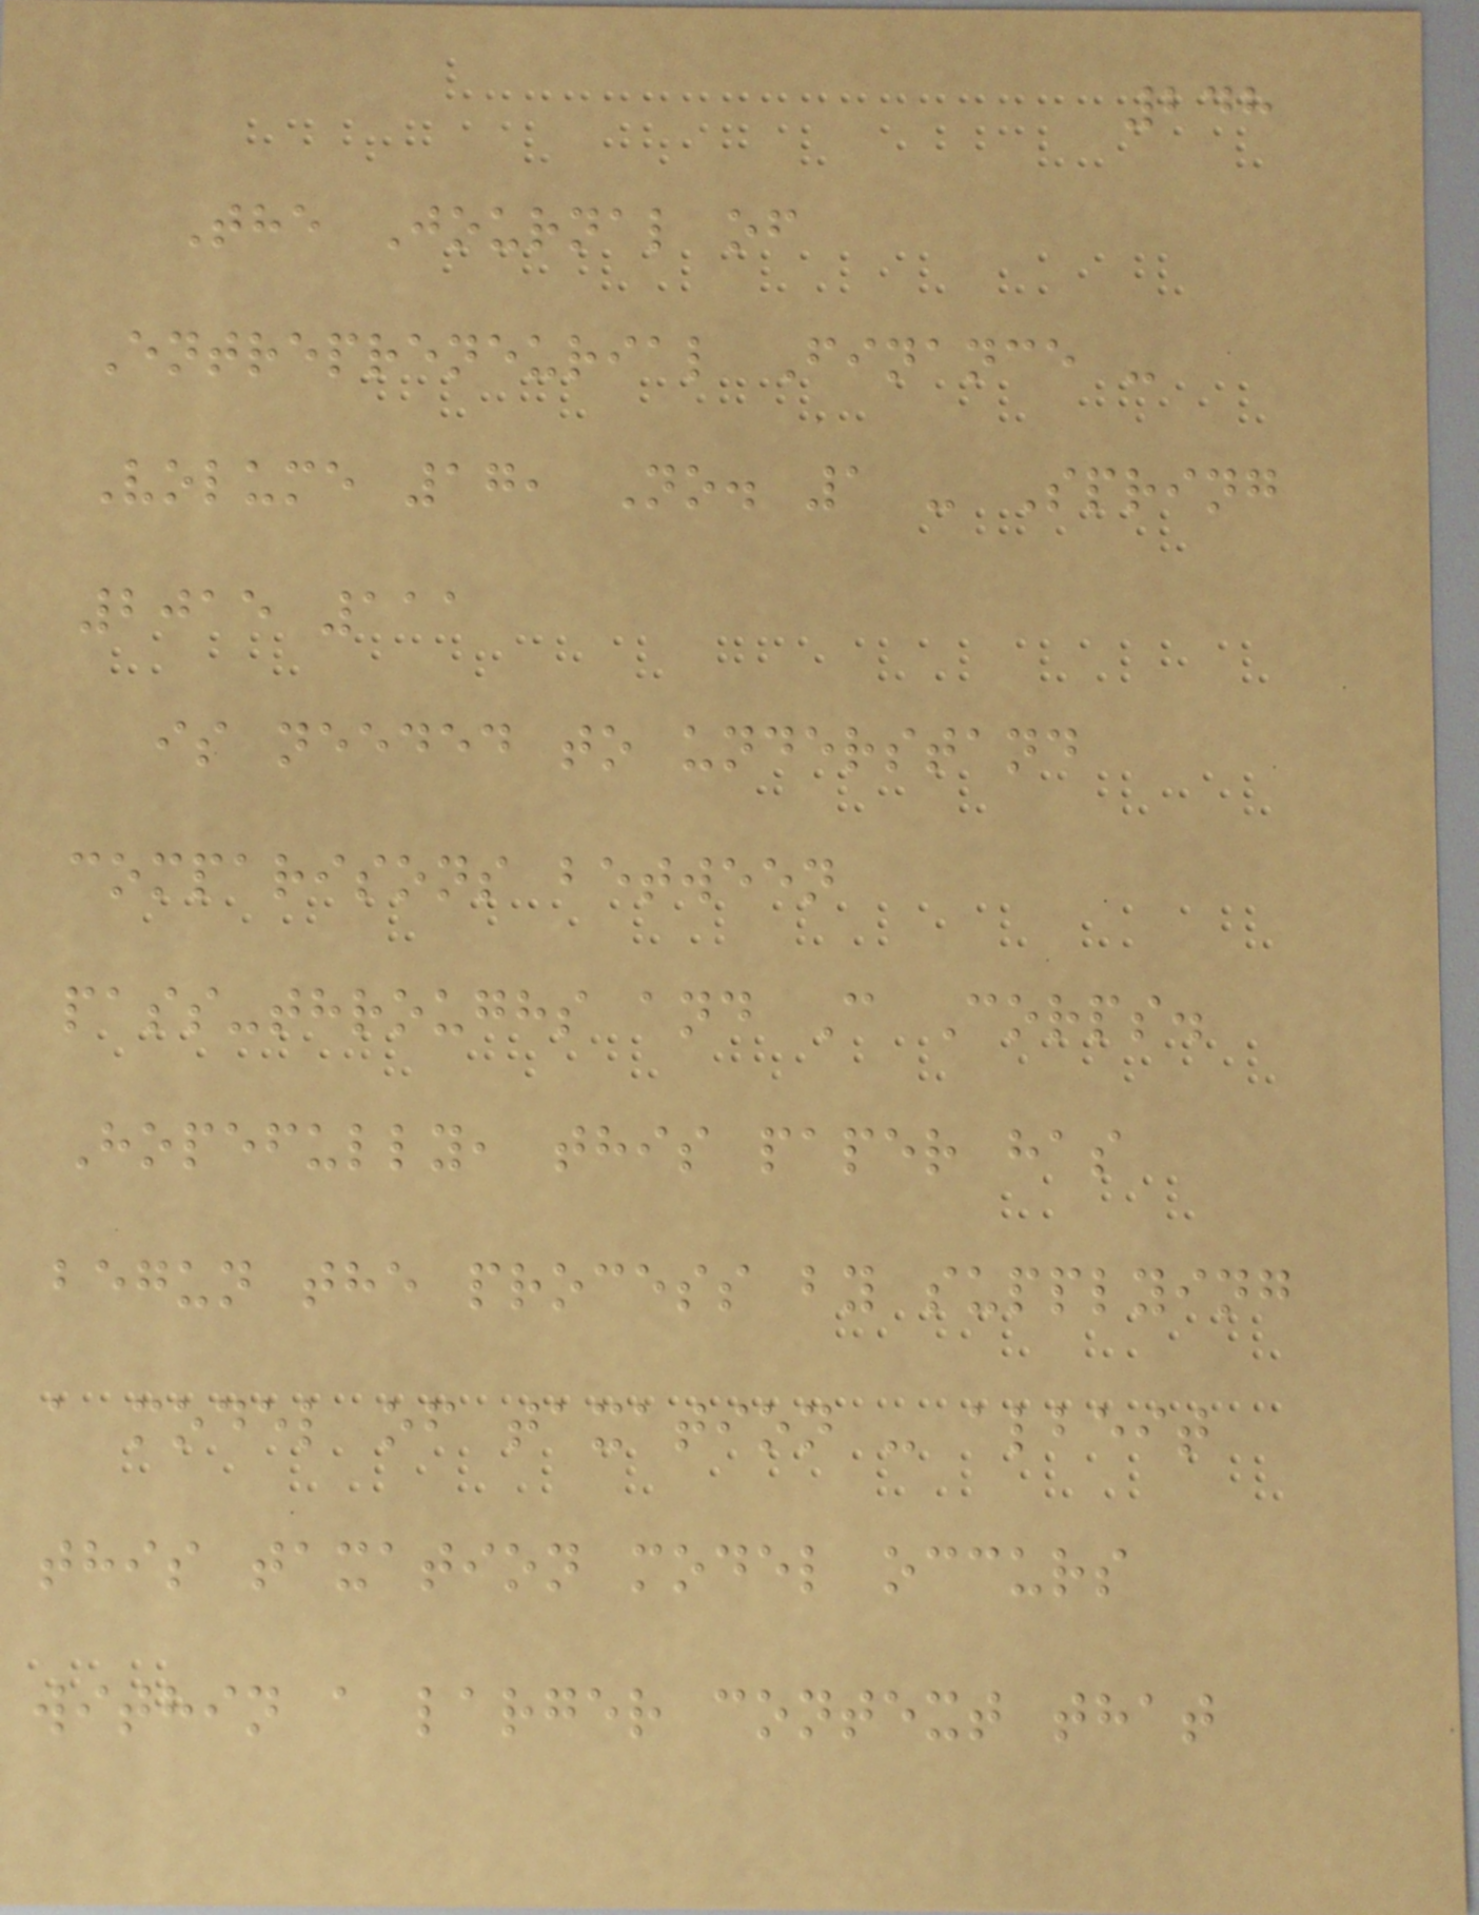248
The Journal of
Entrepreneurial Finance -
Volume 17, No. 1 - Spring
2015 111
is needed to understand
comparisons between
pass-throughs and C Corps.
Hopefully, this paper has
begun the process by supplying
a model of taxation - albeit
this taxation model occurs
within a larger context that
